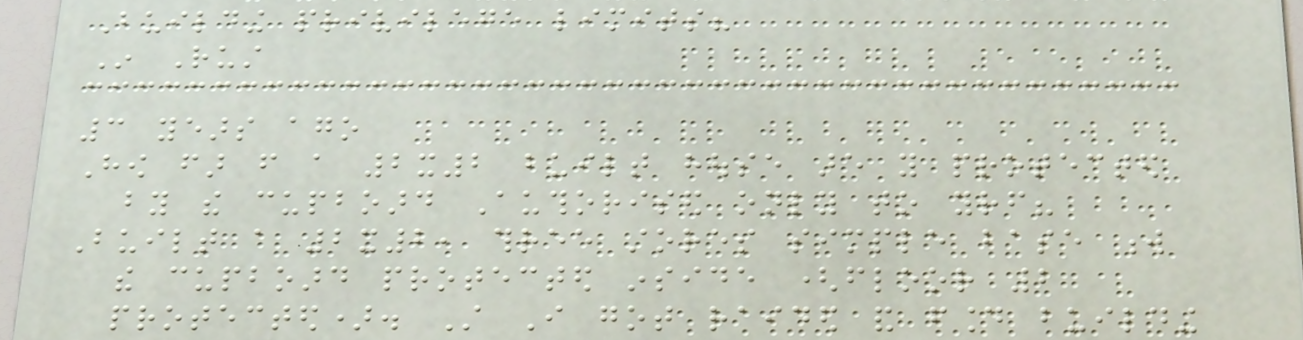Building privilege limits?
In Rust
3 years ago
How far from a 2x2 built house are you protected
by the cupboard Authorised only to yourself?
Built a 2x2, three stores simple base w
the cupboard protected inside (floor 2
protected). Still I got raided and found building
